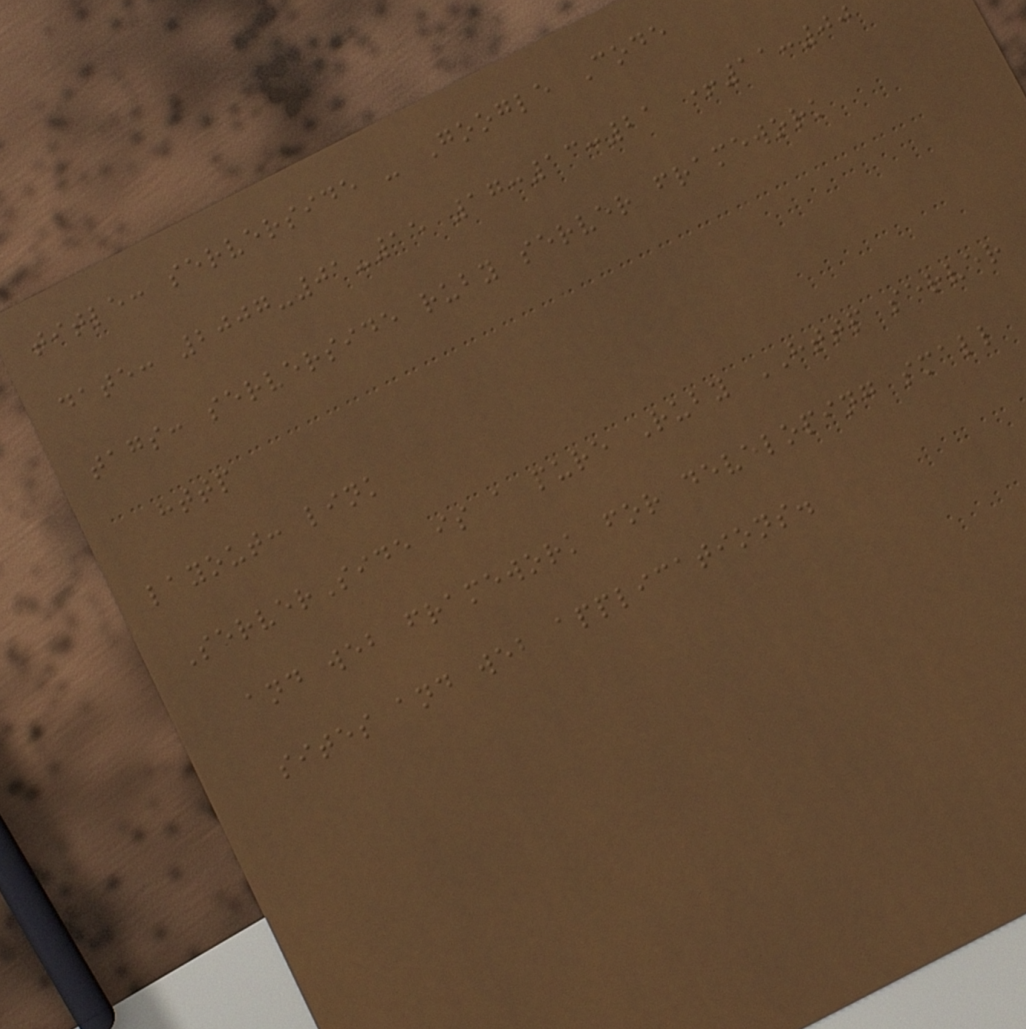title: serverside - Google Code
date: 2007-01-15 17:13:21 +11:00
tags: serverside ruby server framework
http
layout: link
ServerSide is a pure Ruby HTTP server
and web framework for developing small
sites and web applications.
